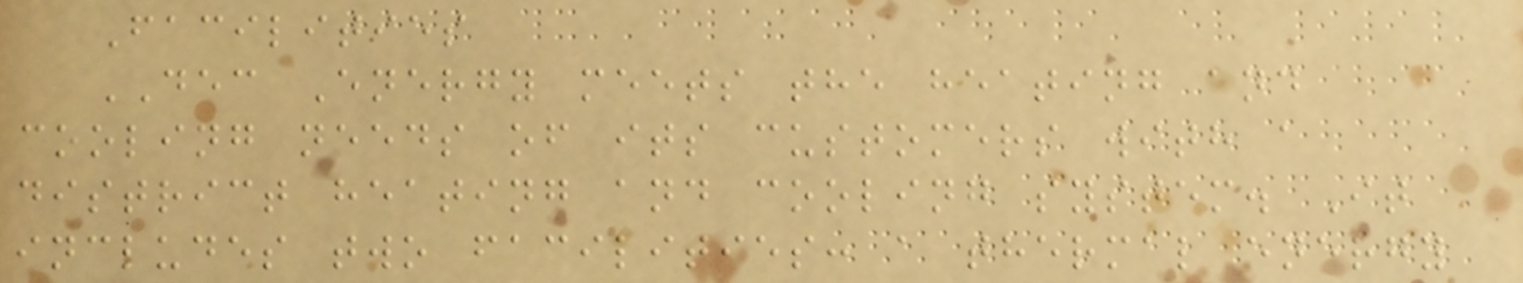Facilities
DEC Energy meets the heating and
cooling needs of its customers with a
district heating and cooling system. It
includes two facilities: a thermal energy
